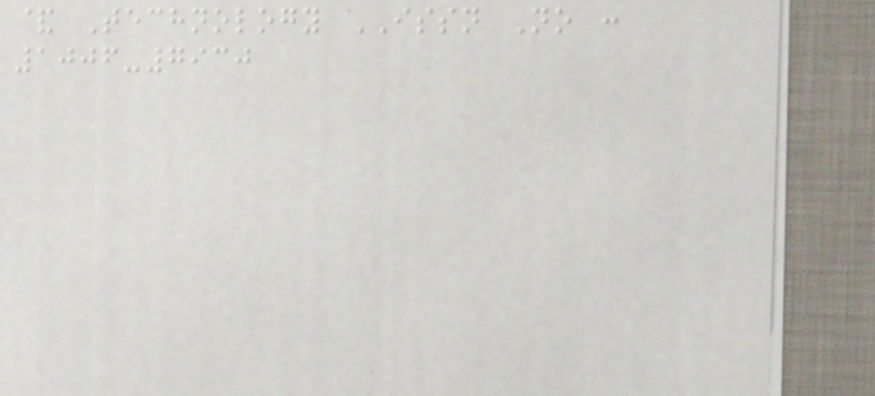& Technology ISSN No :
1006-7930
